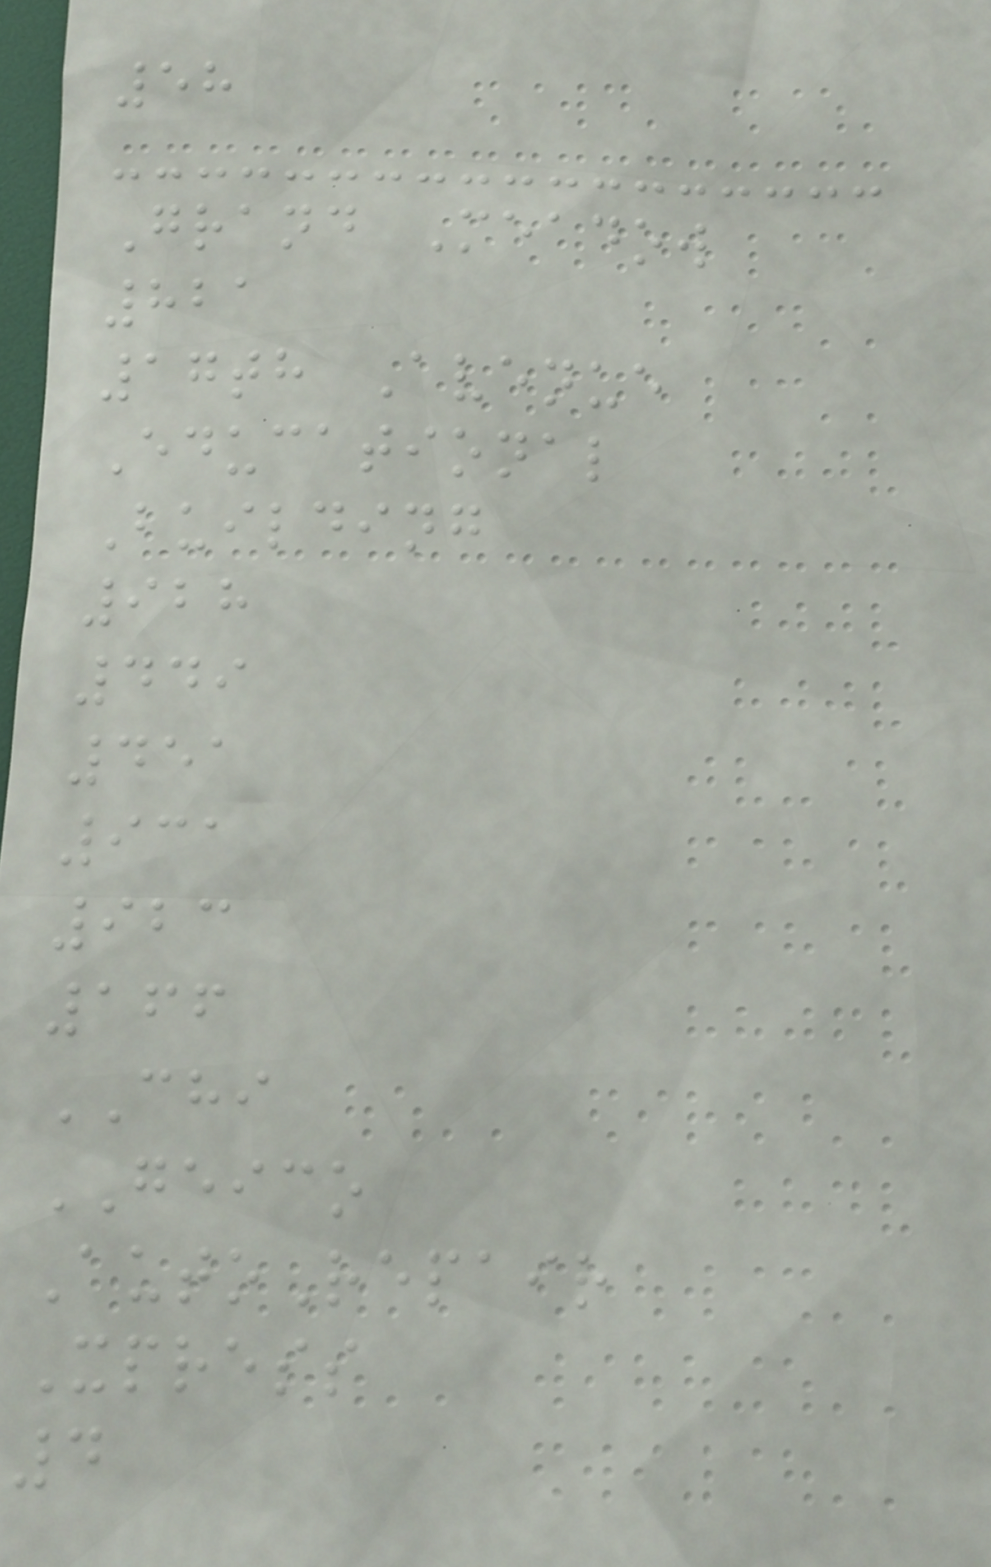58
Grand Meadow
821
17th Avenue
Educational
Building
928
449
451
931
923
166
CHI
GEICO
AutoRepair
Xpress
4
